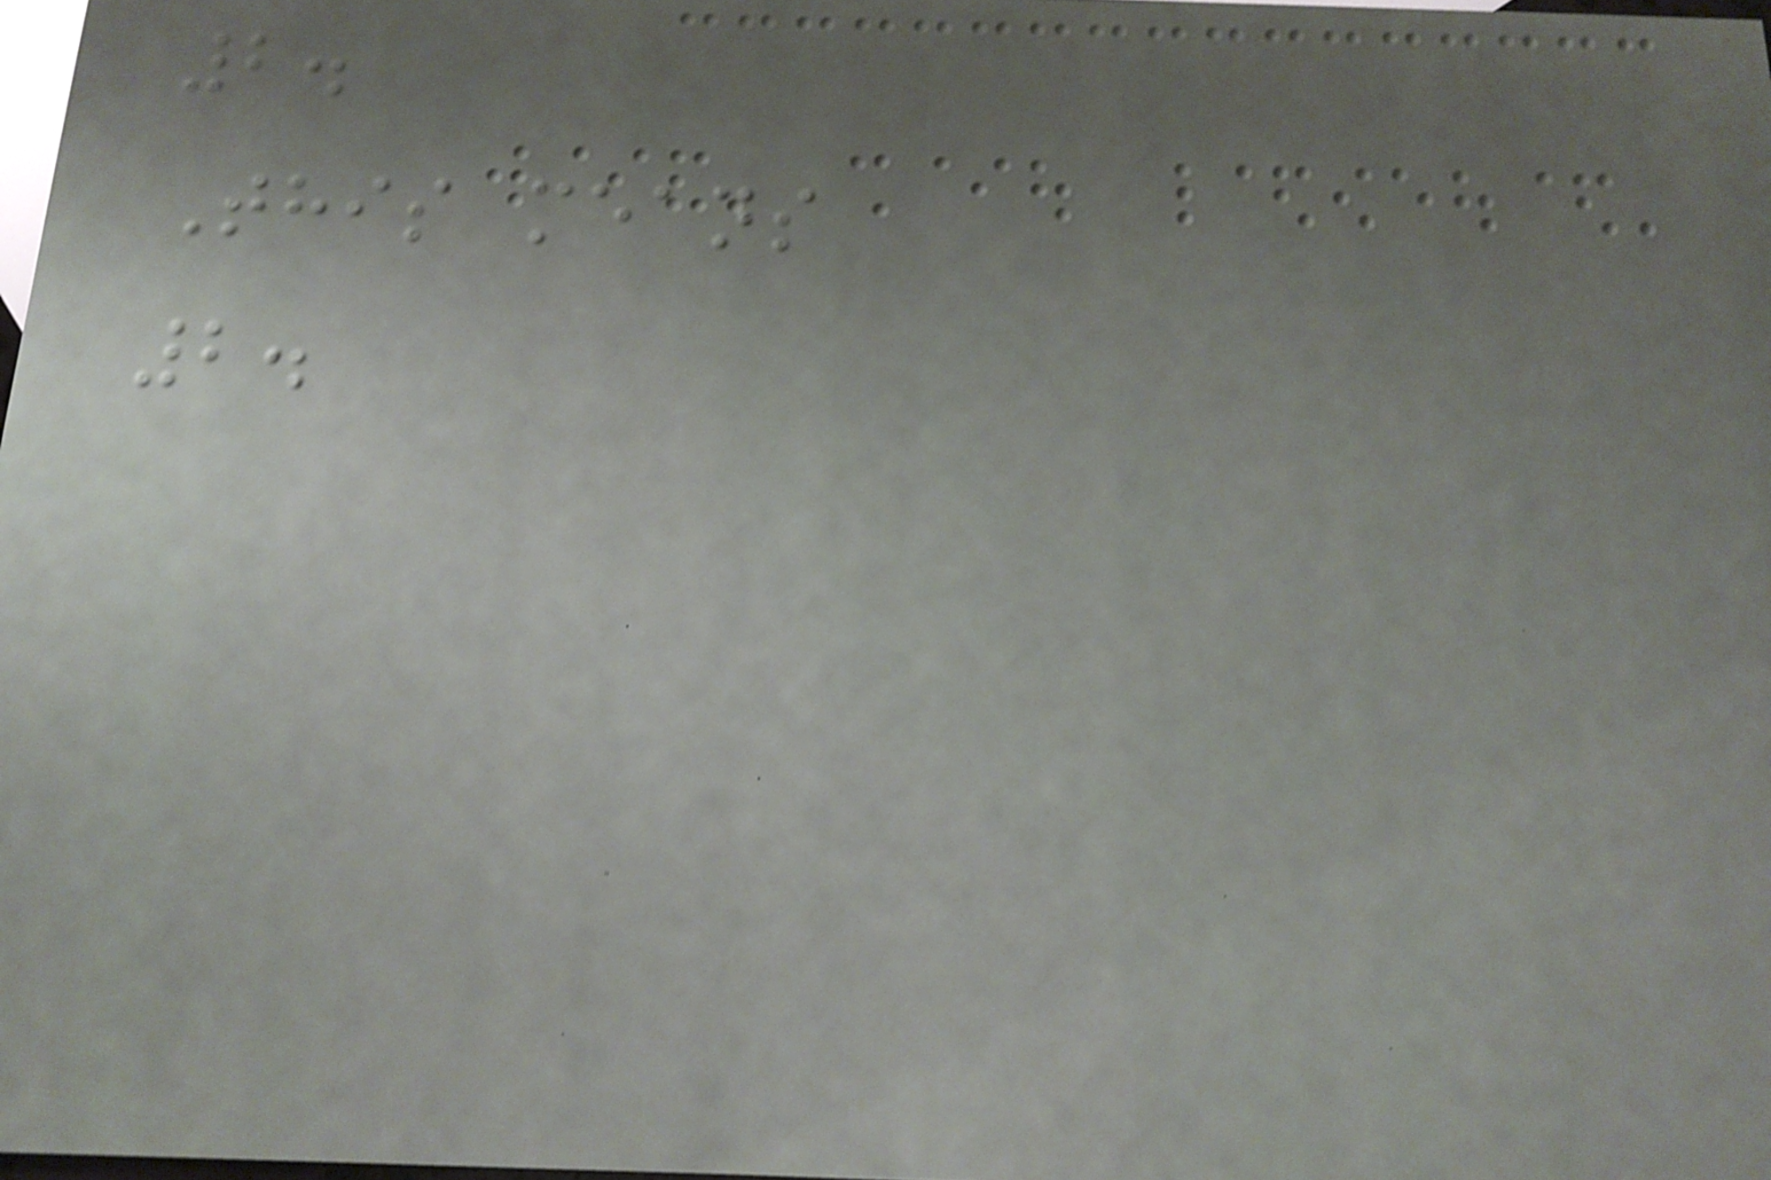2.
This means
2.
